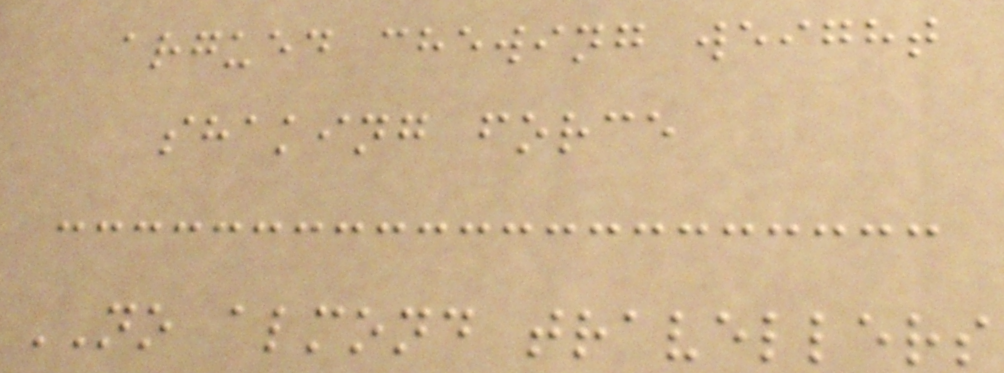argued chewing weight
shaking force
NO almond travellers
